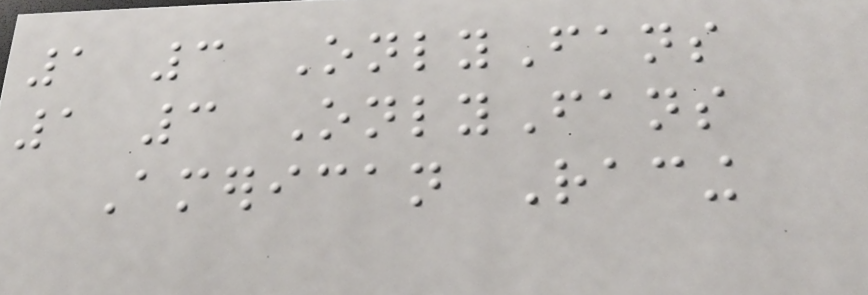1 3 OnlyFans
1 3 OnlyFans
American Racing
